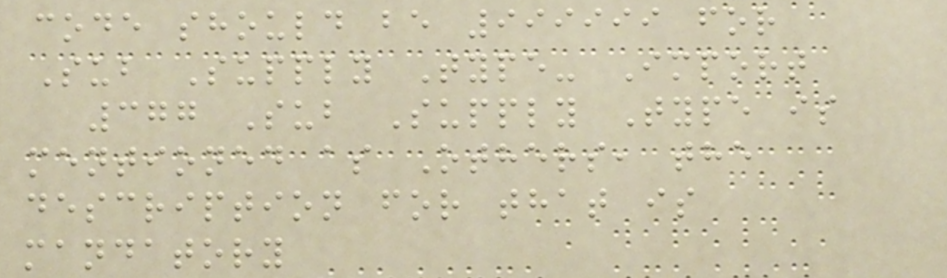code should be 999999 for
Sub Supply Type- Import
377 Sub Supply Type is
mentioned as Others, the
description for that is
mandatory
